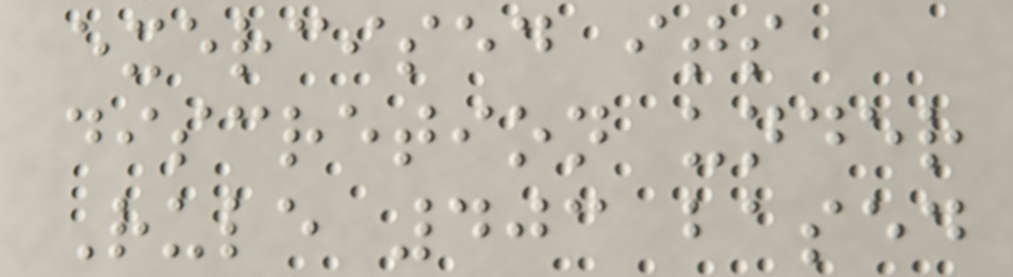exercised its
discretion under
Rule 403 based
